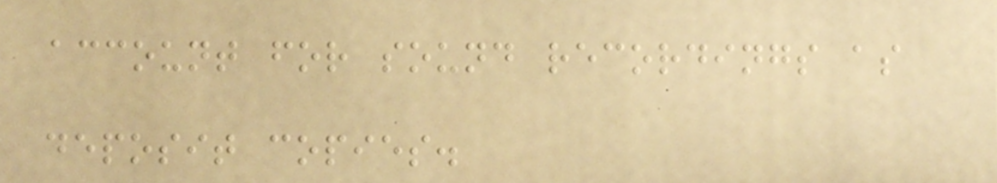account for sound recordings as
deposit copies.
